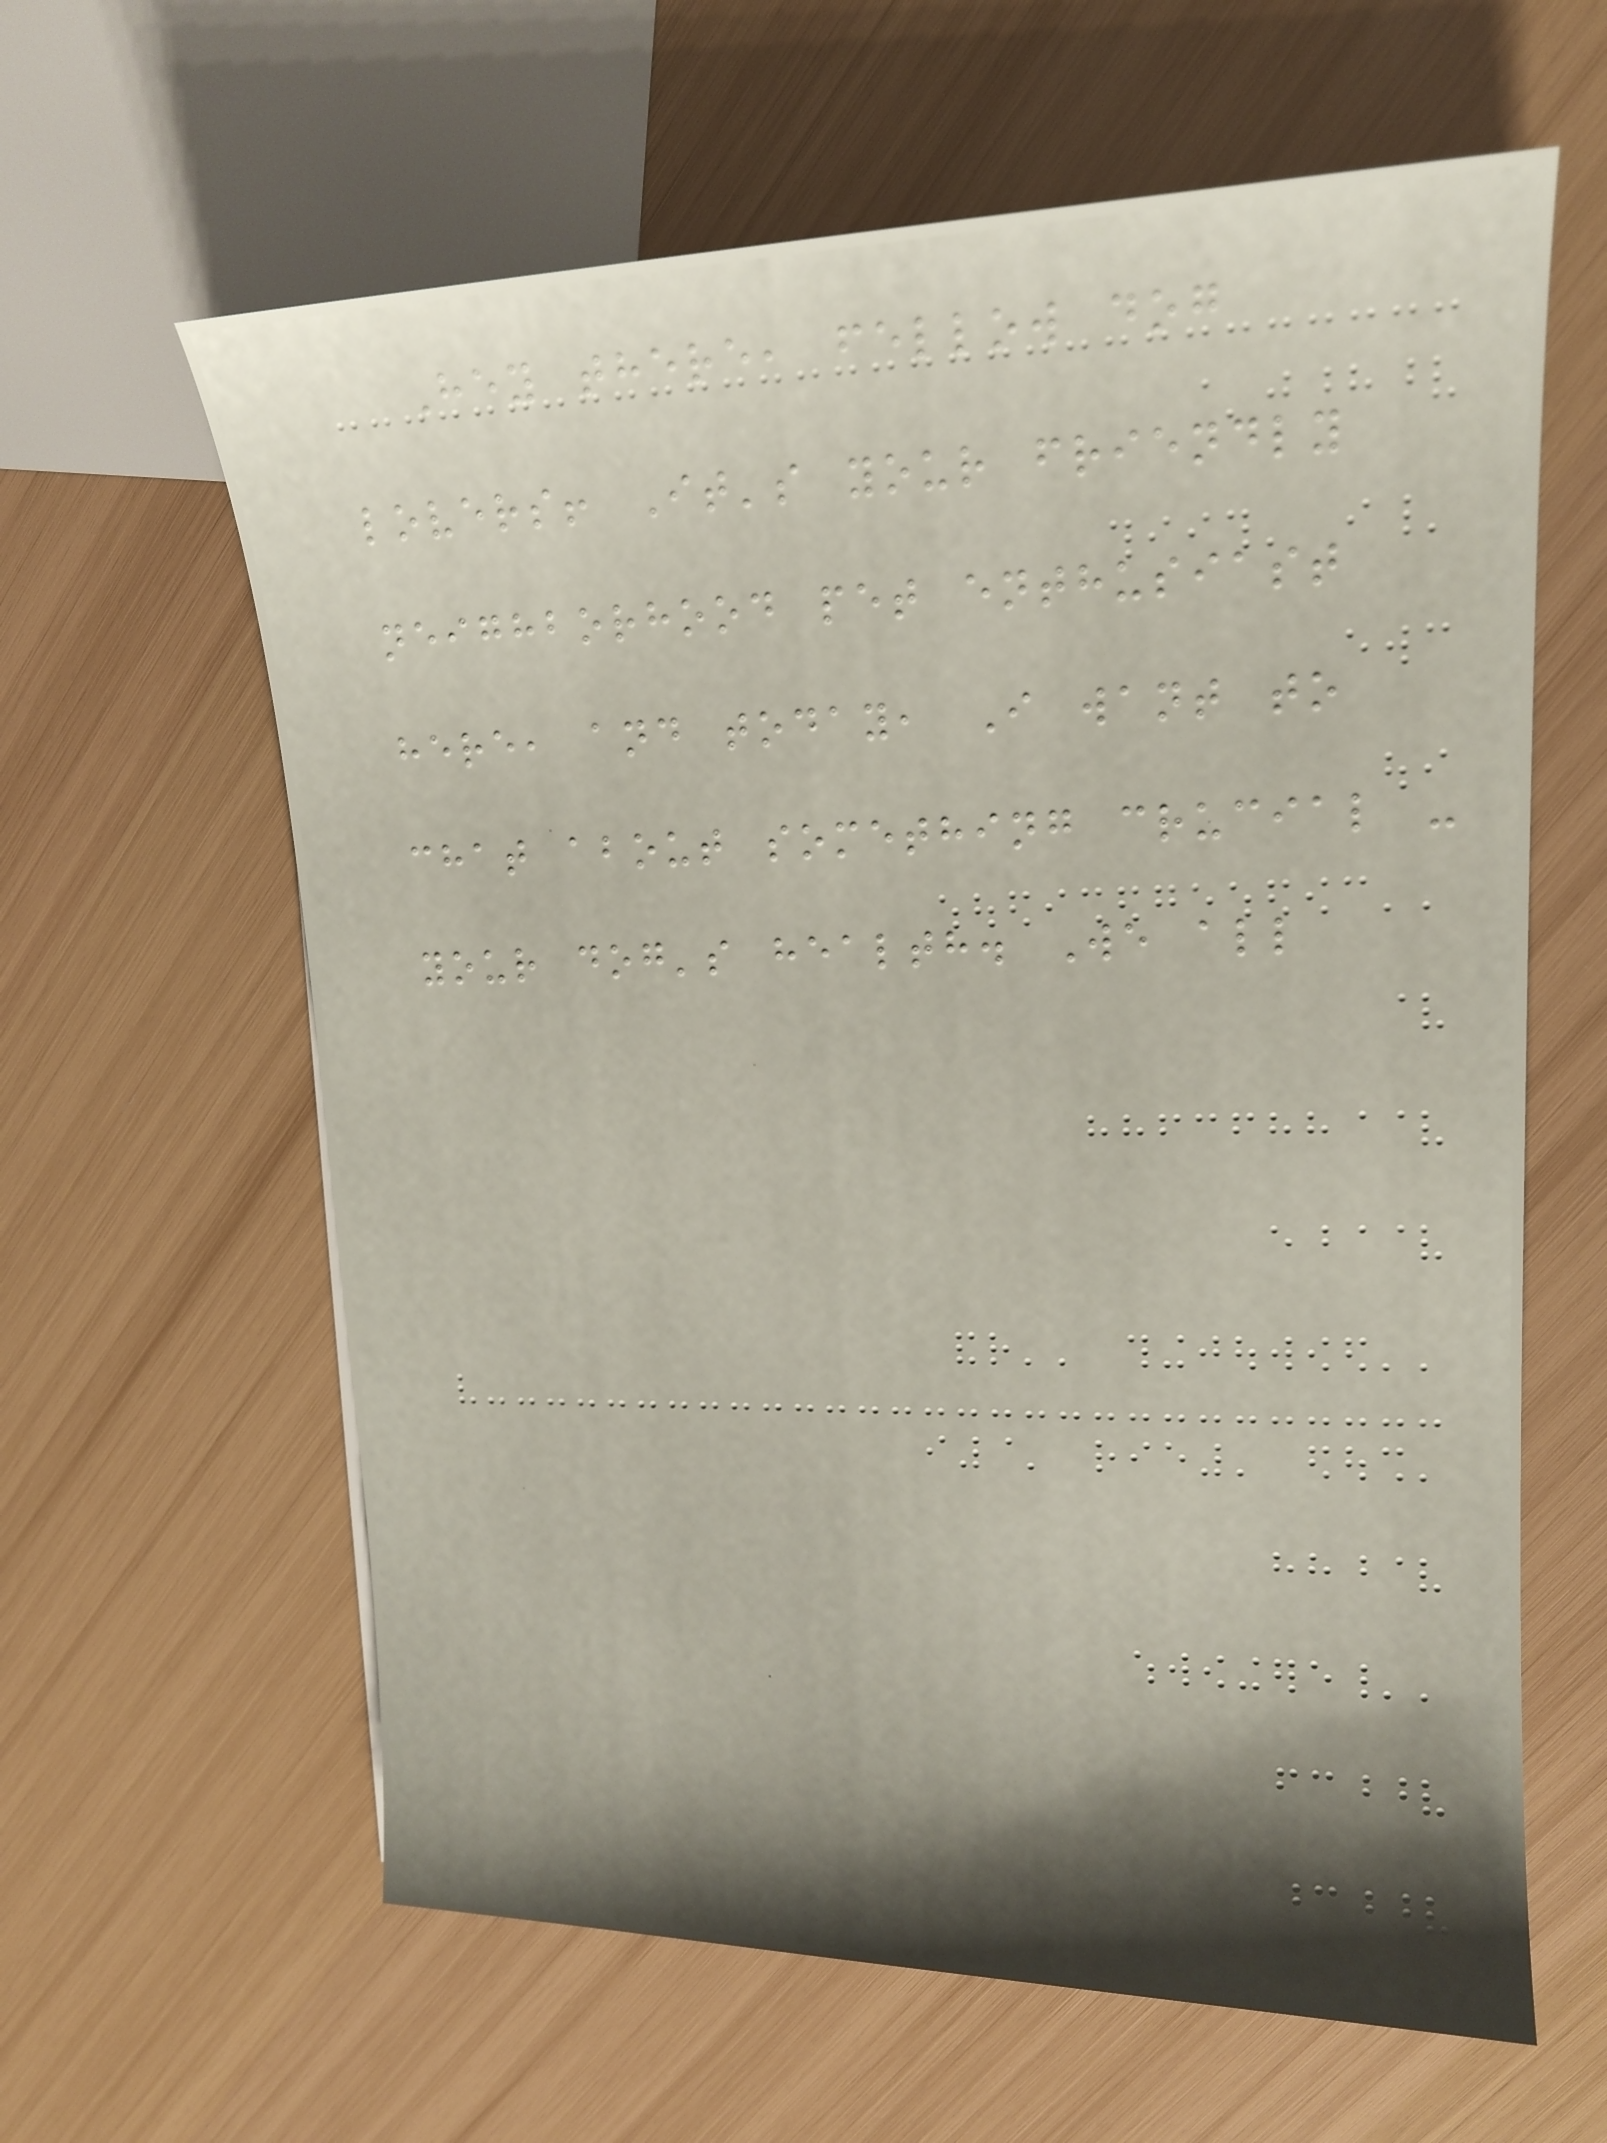Hey there, fellow dog
lovers! It's your friendly
neighborhood pet enthusiast
here, and today, I want to
chat about something crucial -
your dog's health. We all
